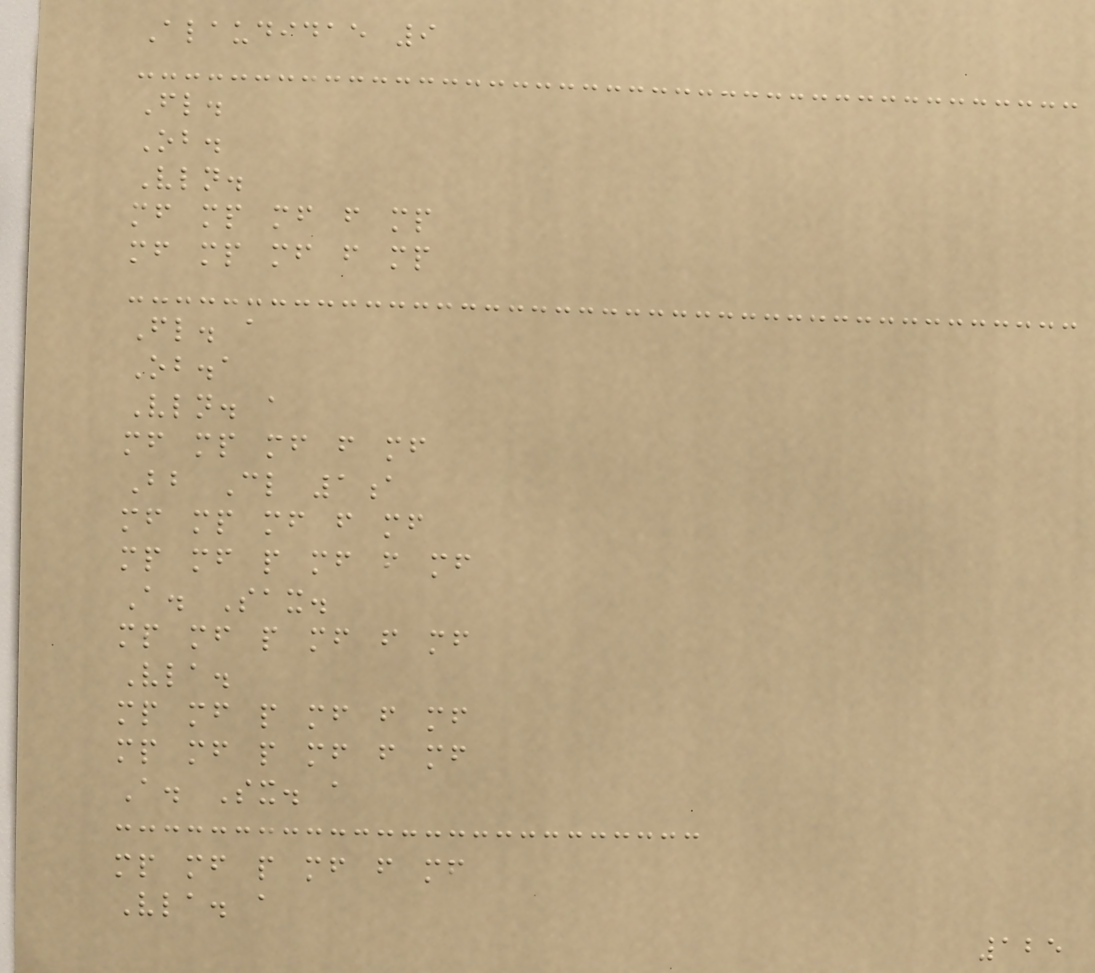Alaudidae 9
Fl.
Ob.
Vln.
mf mp mf f mp
mf mp mf f mp
Fl. a
Ob.a
Vln. a
mf mp mf f mf
Bb Cl 1a
mf mp mf f mf
mp mf p mf f mf
A. Sax.
mp mf p mf f mf
Vla.
mp mf p mf f mf
mp mf p mf f mf
A. Sx. a
mp mf p mf f mf
Vla. a
125
